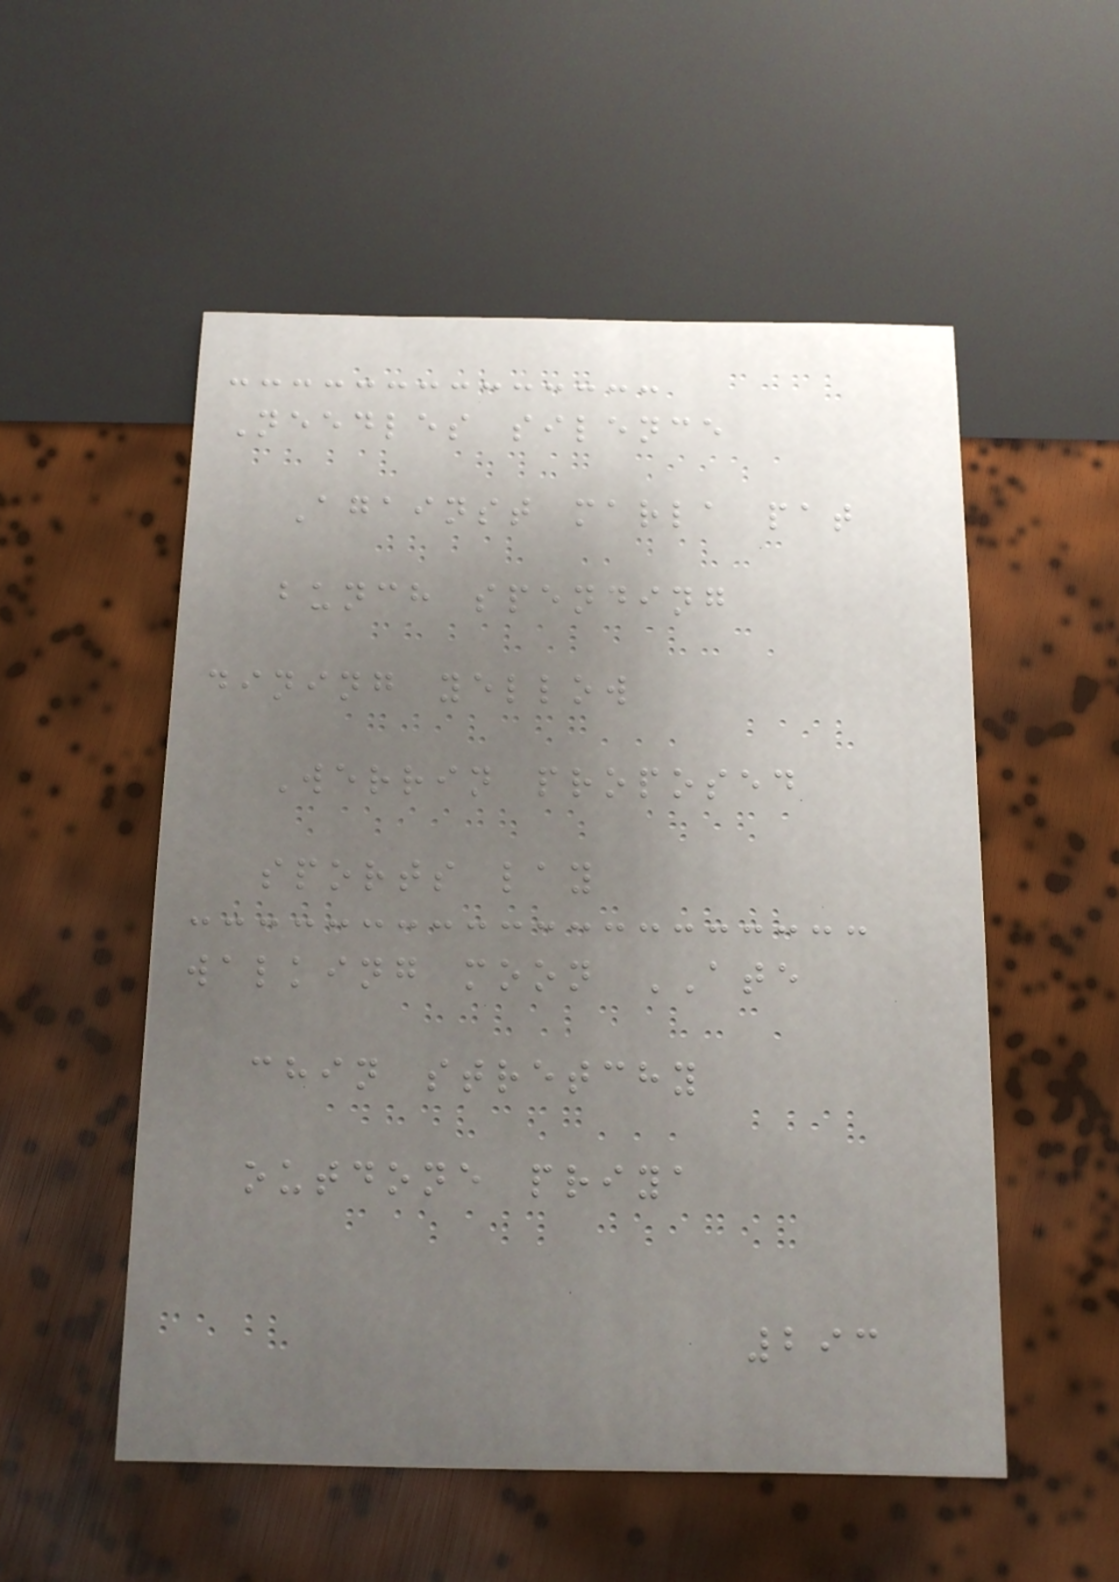Needles silence
Against marla pat
bunch spending
dining yellow
Werrin proposed
sports lay
walking moon ATE
chin stretchy
outdone priya
293
